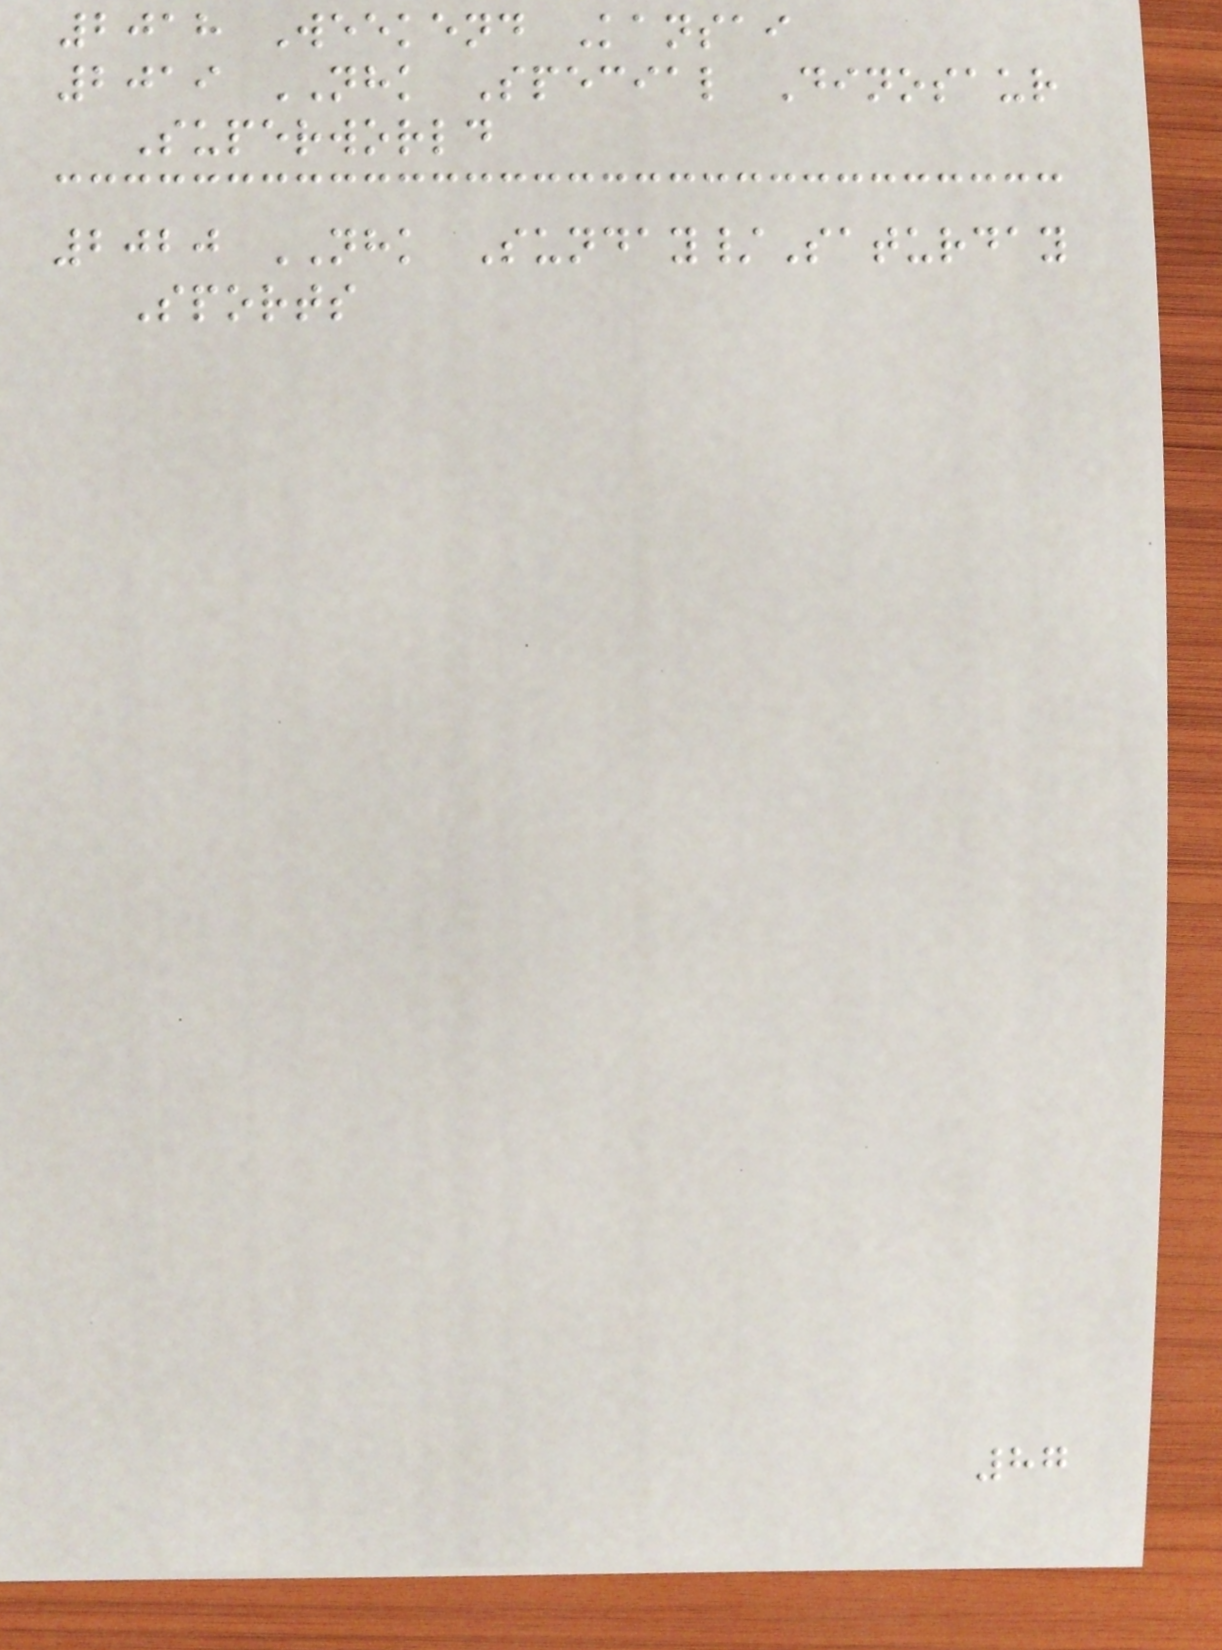2018 Weekend Kansai
2019 NHK Special Dinosaur
Superworld
2020 NHK Sunday/Saturday
Sports
87
